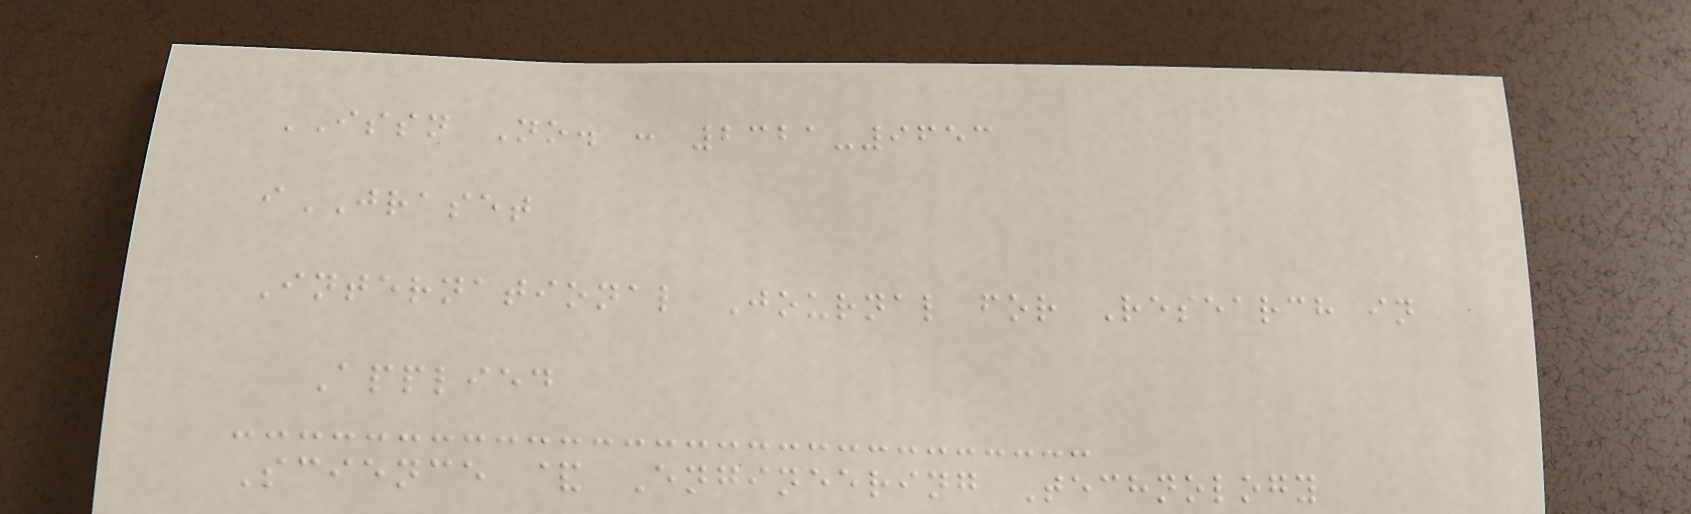ISSN No. : 2321-9653
iJRASET
International Journal for Research in
Applied
Science & Engineering Technology
